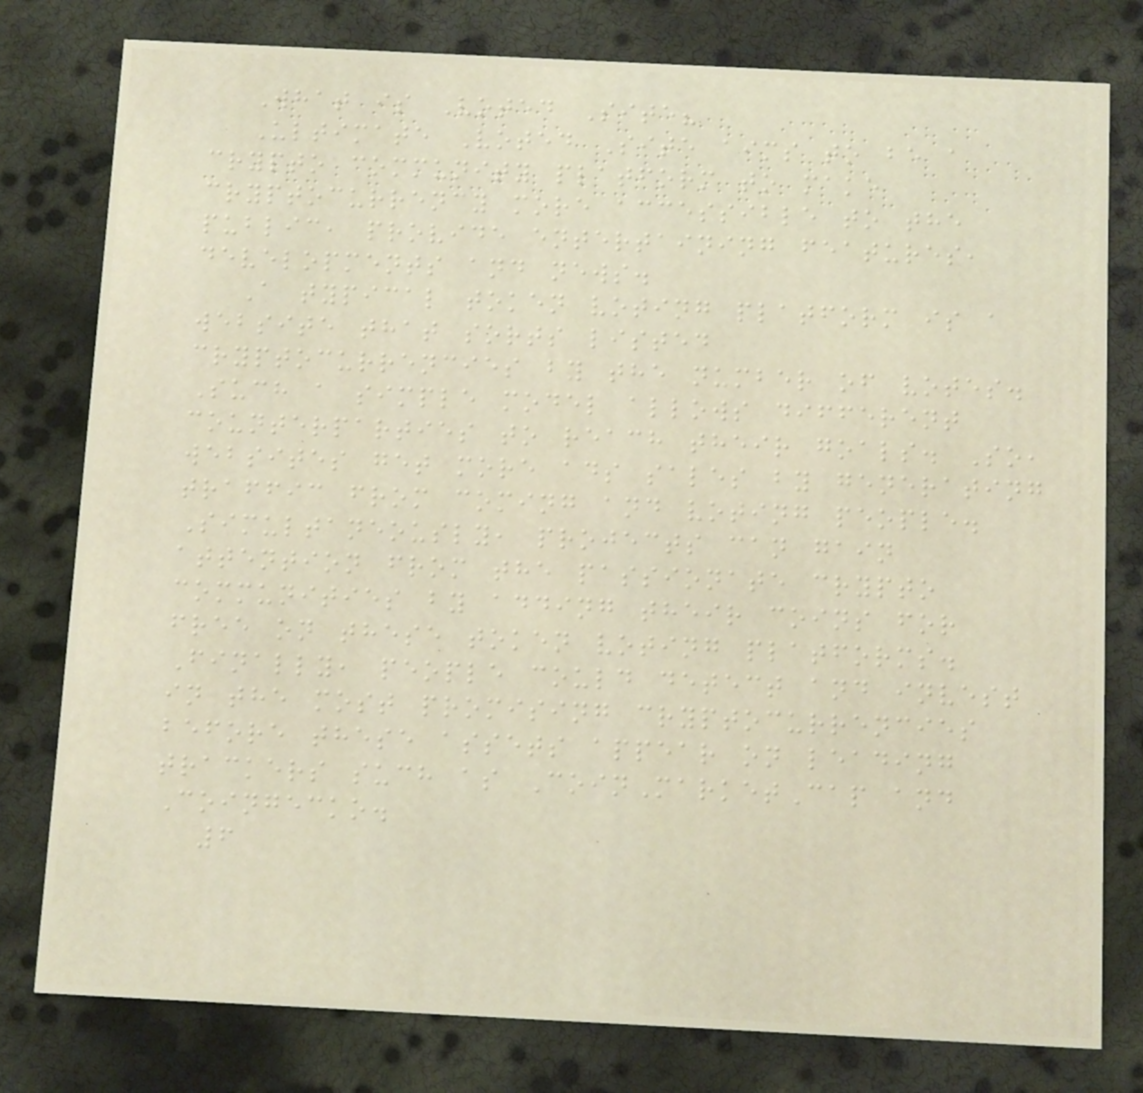What is Voted Site?
Ultimate Voted Site aims to be a
crypto community platform to make
cryptocurrency more accessible to the
public, provide entertaining features,
developments and news.
A typical token voting platform is a
website that sorts listed
cryptocurrencies by the number of votes.
Such a simple model allows different
counterparties to reach their goals. So,
websites get more ads sales by generating
traffic from coming and voting people.
Simultaneously, projects can gain
attention from the passionate crypto
communities by adding their coins for
free on these token voting platforms.
Finally, people could detect and invest
in the most promising cryptocurrencies
before these assets appear on leading
trackers such as CoinMarketCap and
Coingecko.
6
